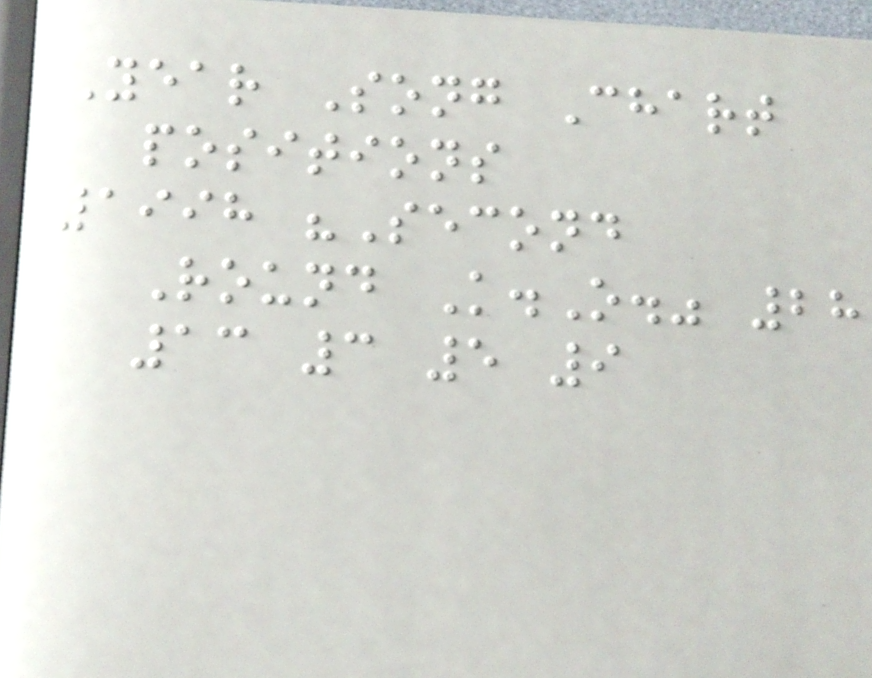Year Song Chart
positions
1998 "Second
Round K.O." 28
13 3 5 9
